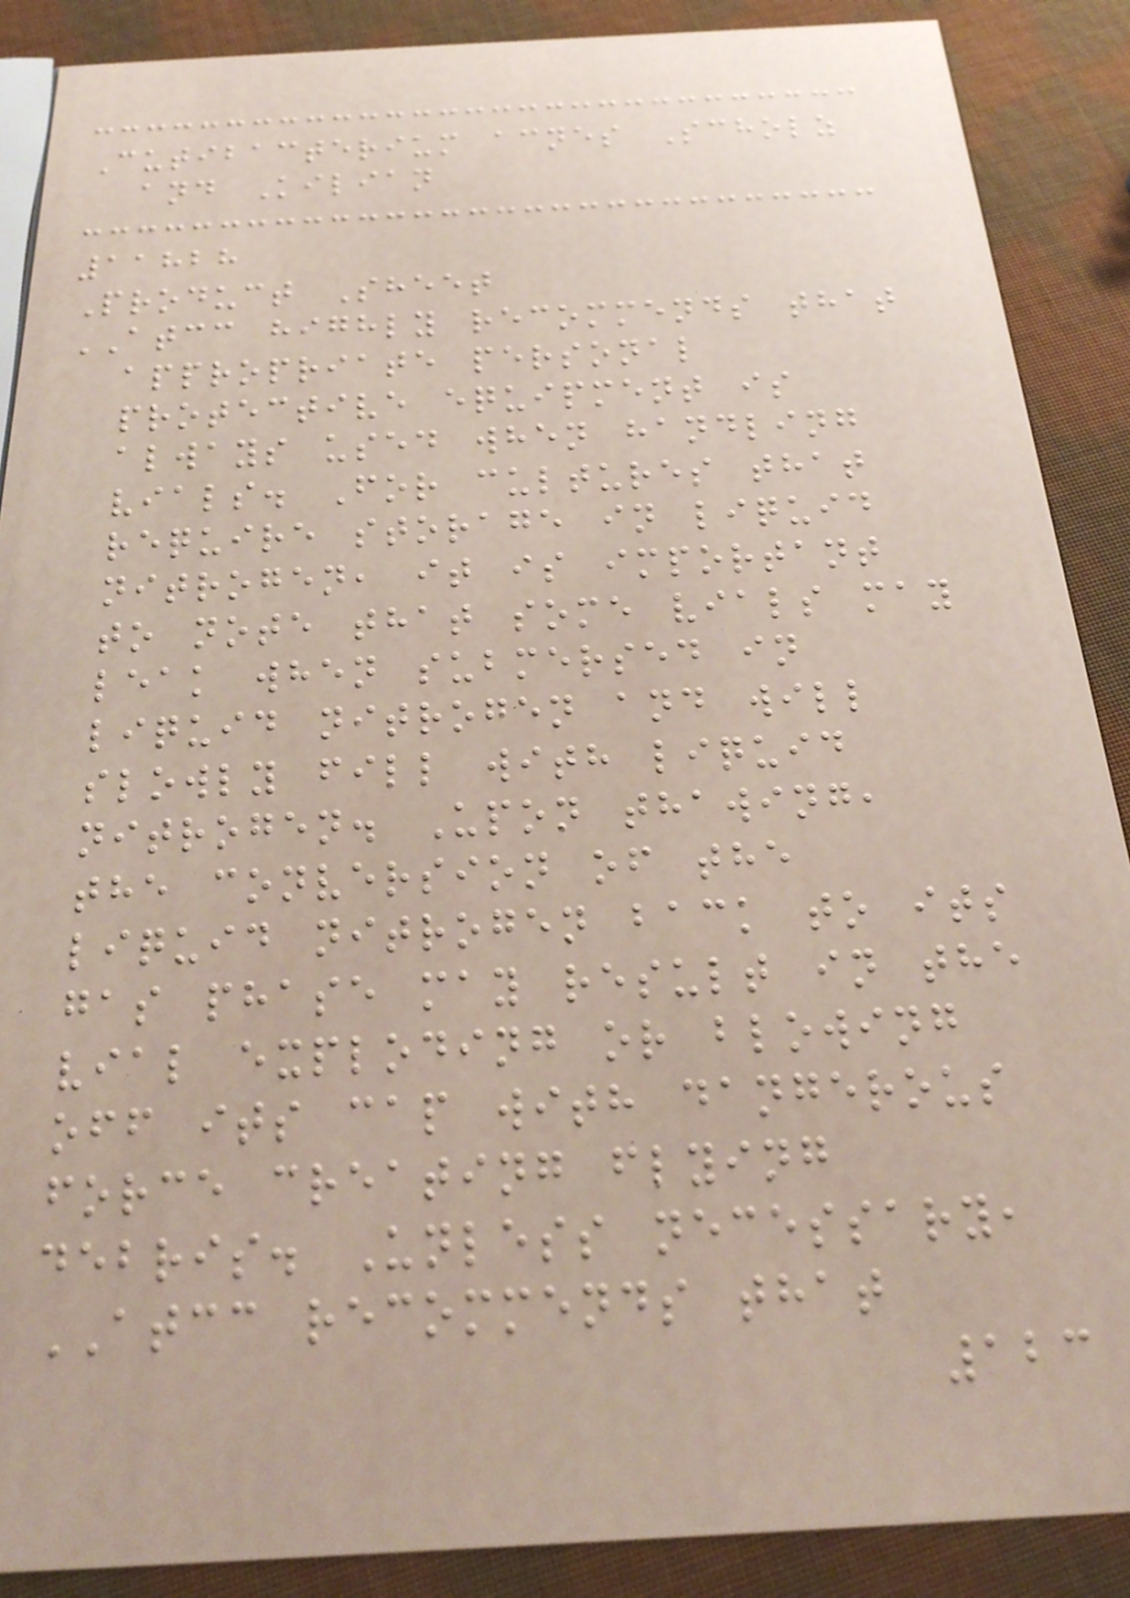Cutibacterium acnes Scholz
and Kilian
11828
Product Sheet
ATCC highly recommends that
appropriate personal
protective equipment is
always used when handling
vials. For cultures that
require storage in liquid
nitrogen, it is important
to note that some vials may
leak when submersed in
liquid nitrogen and will
slowly fill with liquid
nitrogen. Upon thawing,
the conversion of the
liquid nitrogen back to its
gas phase may result in the
vial exploding or blowing
off its cap with dangerous
force creating flying
debris. Unless necessary,
ATCC recommends that
123
